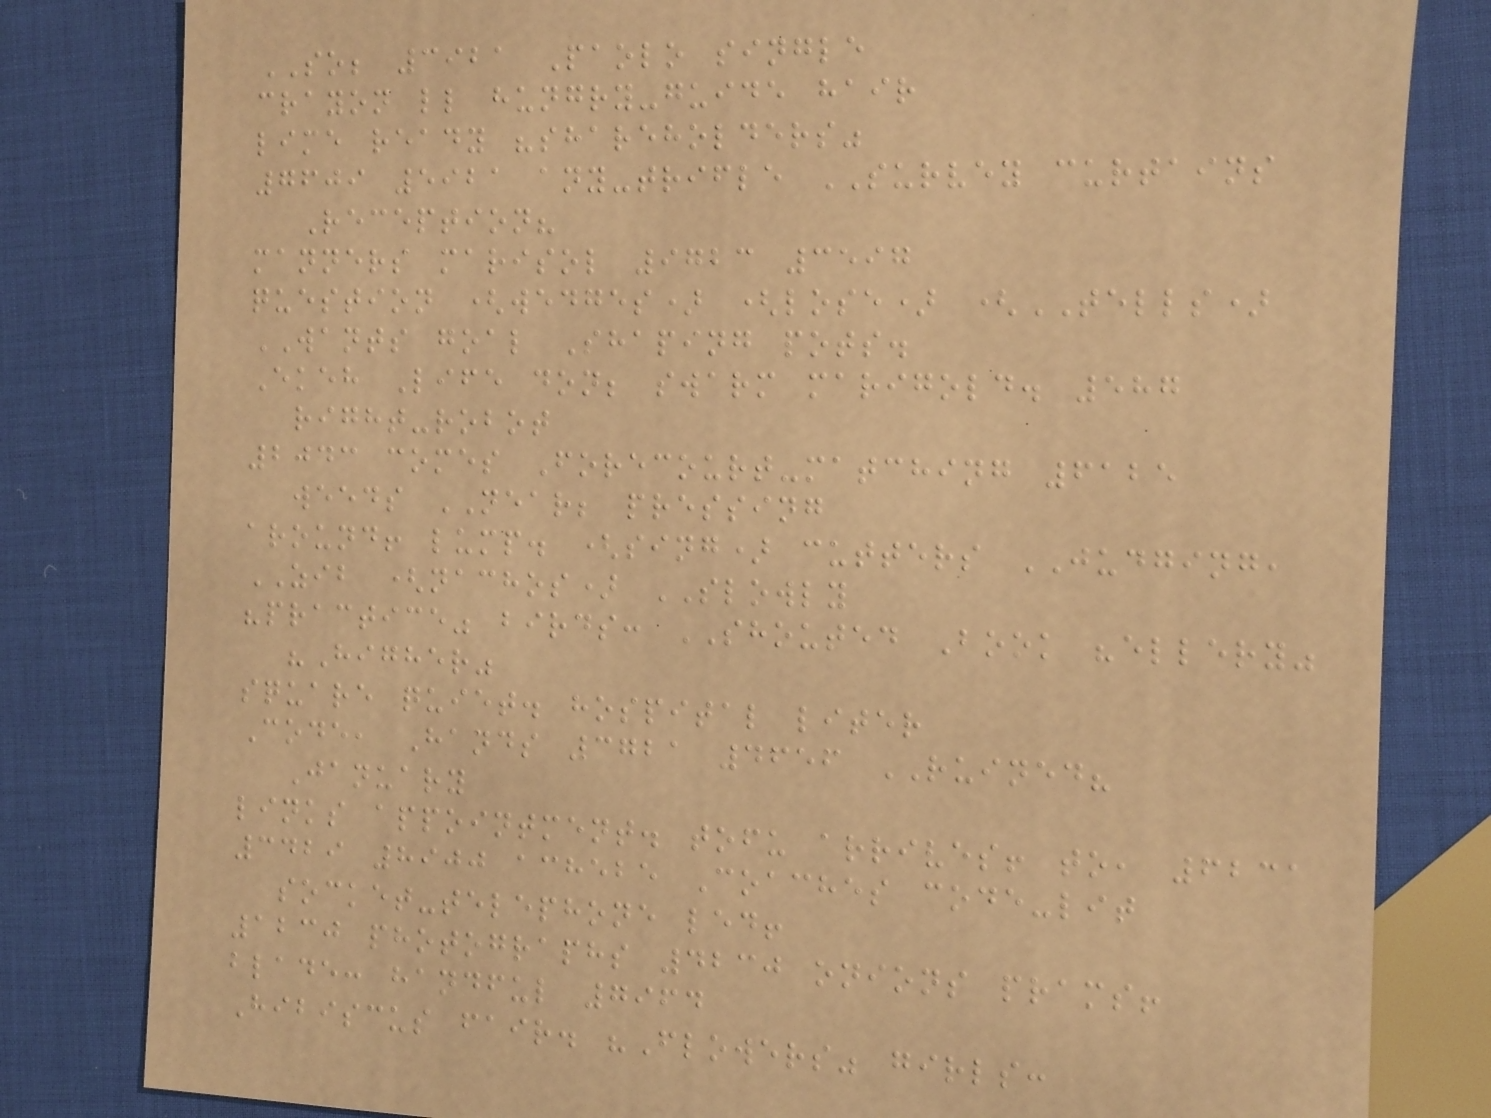SO; 3921 Paolo single
crayon ll hungry-guide hair
lime ready "shareholders"
7609 5921 any-trifle SURVEY curtains
Reception?
manners marisol 9723 3597
question (wedges) (lose) (TELLS)
WANTS goal Shaping pots.
Ekeh Life don; swarm marigold. 587
right-robot
2043 comes Forecourt-matching 6125
weeds NEAR; pressing
around! lump. (sing) cutters JUDGING,
ZIB (nachos) SLOWLY
"practice" birds: SHOUTED Book "ellery"
"Higher"
square quiet. hospital liter
Code, Hands 3721 4656 RUINED?
January
links appointment. tofu arrives! to, 6231
3429 8900 achebe Coaches code-lit
socket-telephone led!
1230 photographs 4230 onions prams!
blade: handful 7964
Hibiscus fair. "Flowers" girls:
